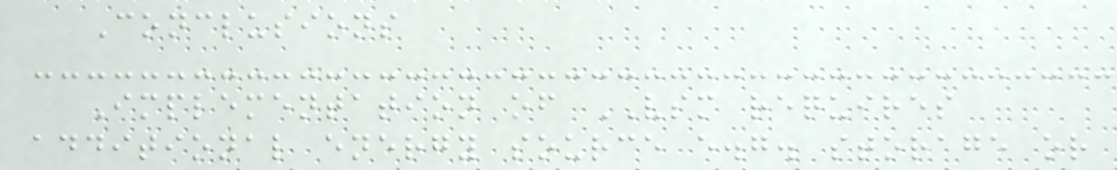Conclusions
Implementation of VSM requires
additional energy source e.g. storage or
